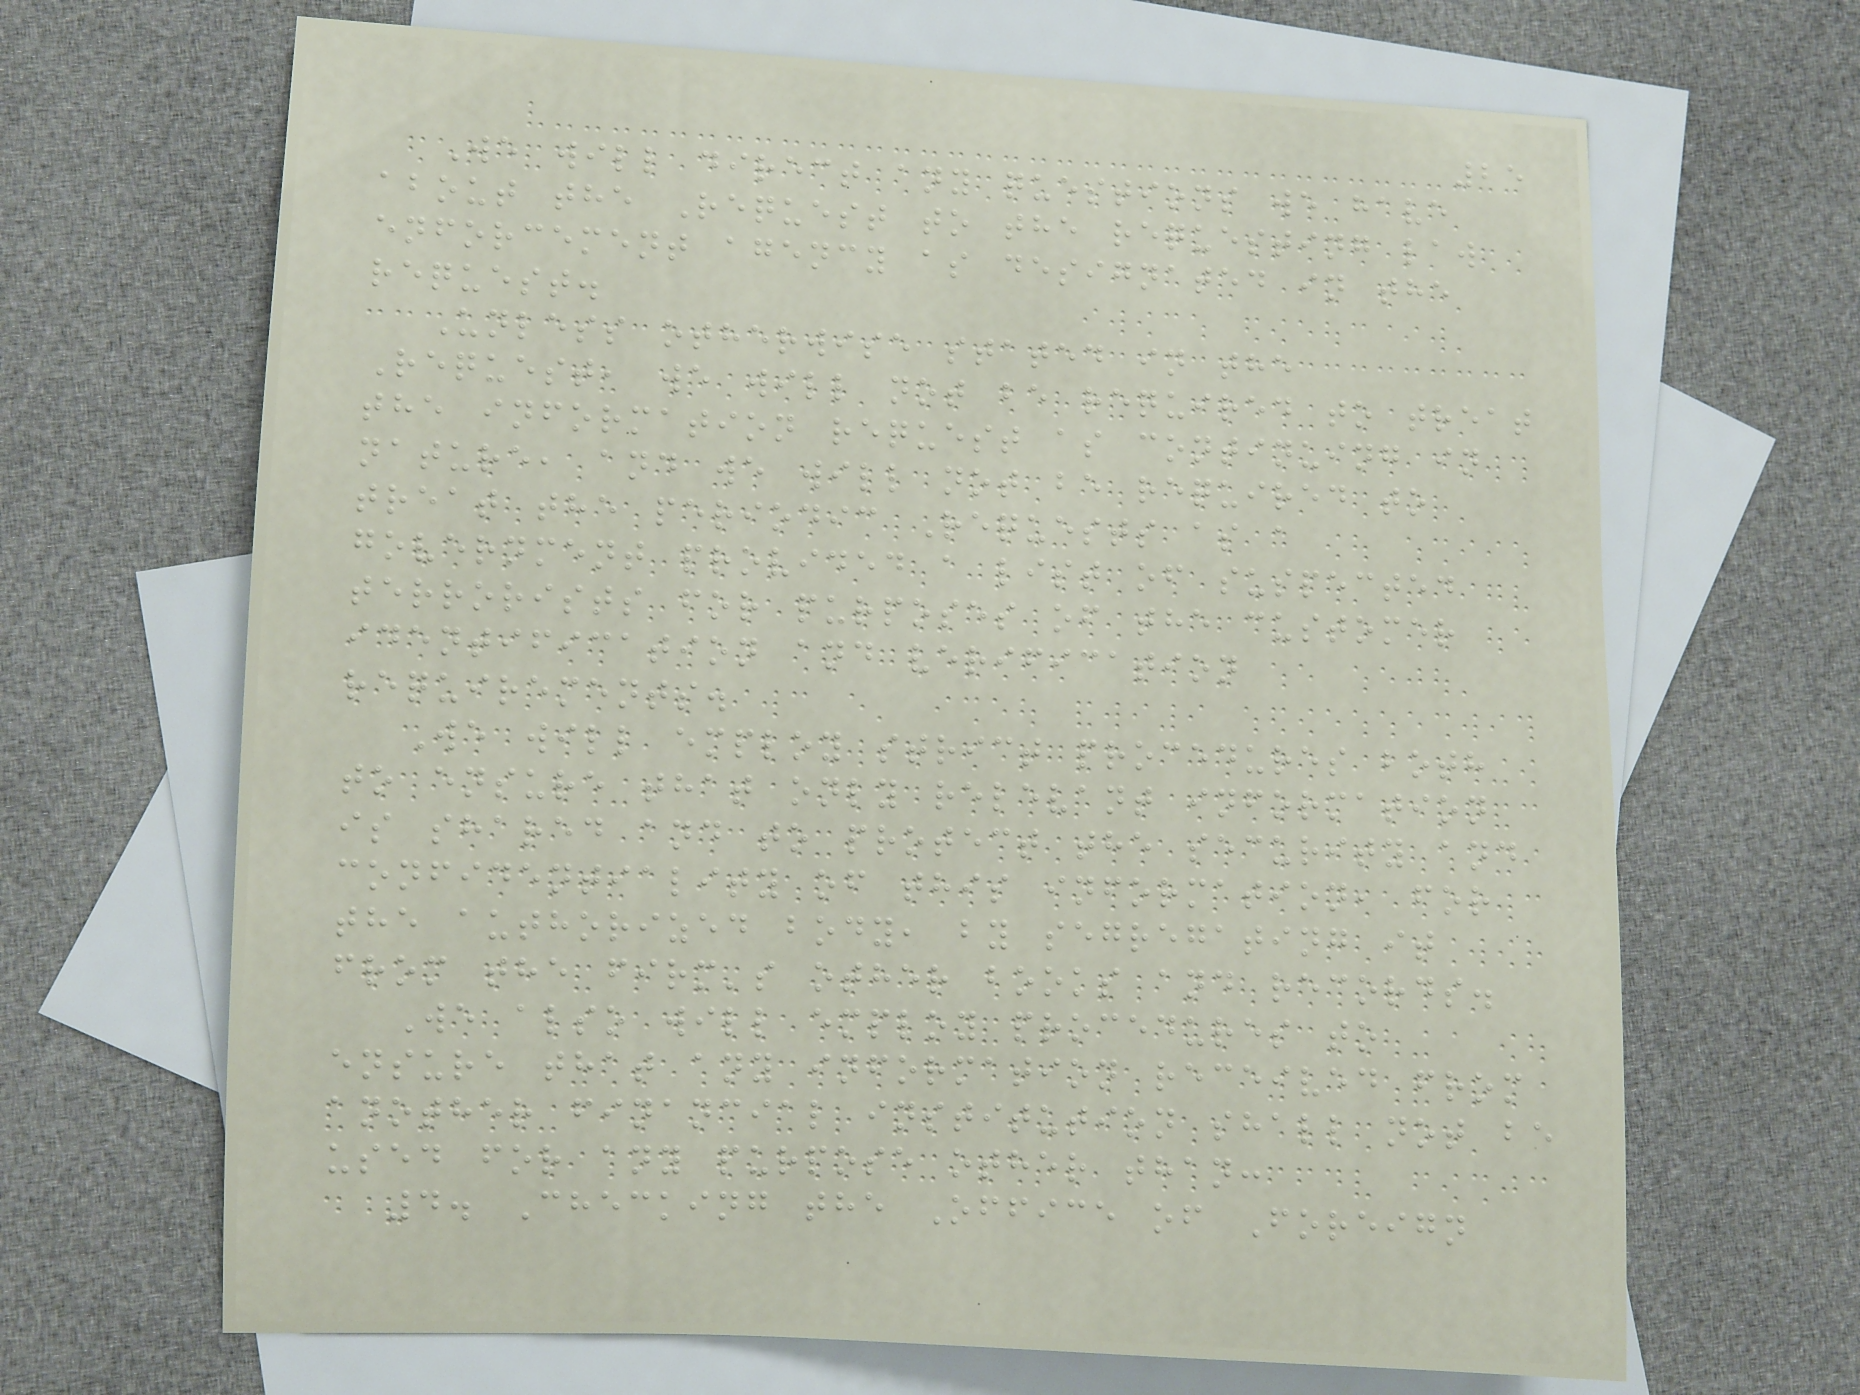25
We will direct any questions we have
about the Request to the requesting law
enforcement agency as designated in the
request.
Unless otherwise stated in the
Request, we will not be required to treat
the information request as continuing in
nature, and we will not be required to
treat the periodic Requests as a
government provided a list of suspected
terrorists for purposes of the customer
identification and verification
requirements.
We will employ strict procedures both
to ensure that only relevant information
is shared and to protect the security and
confidentiality of this information, for
the authorized body, by segregating it
from the firm's other books and records.
We also will employ procedures to
ensure that any information received from
another financial institution shall not be
used for any purpose other than:
4. Checking the Office of Foreign
